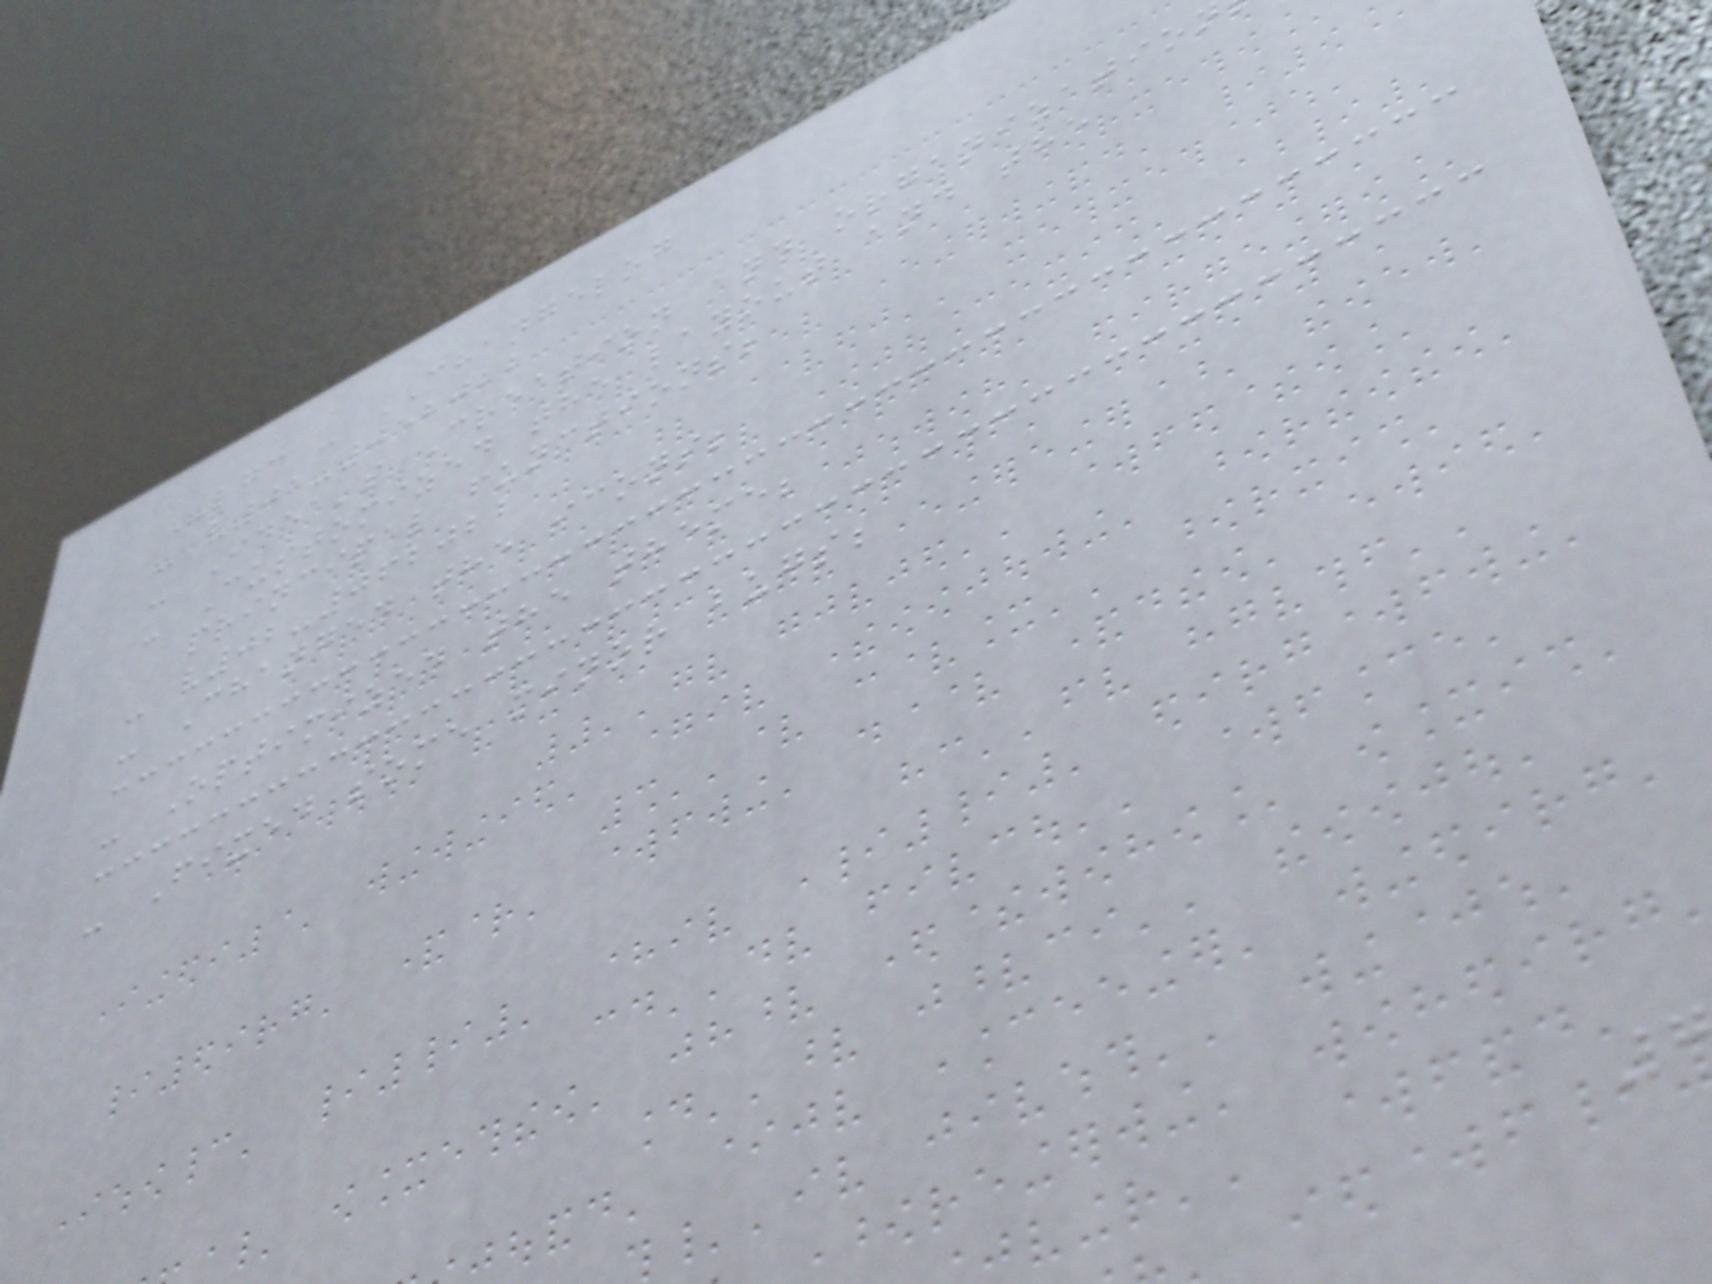LGC - CHANGELOG
- v01-052022
- Idea's Creation and organizatio
- Customized the layout and the
principal functions;
- v02-062022
- Changed the icons;
- Optimized the theme;
- Fixed some minor bugs;
